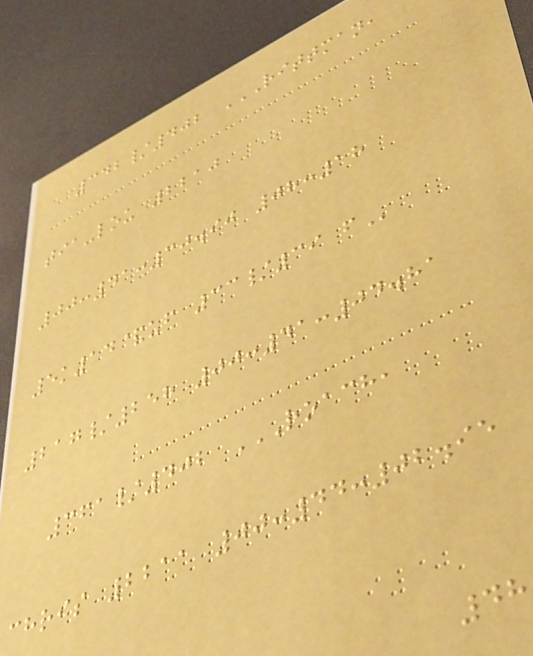342/402 RITTMAN,
TIA-LOU 2210
00:41:30.90 08:18
5K14&UF 33/39 F
217/258 00:41:04.81
361/402 ROACH,
CHRIS 2211 00:44:02.95
48
